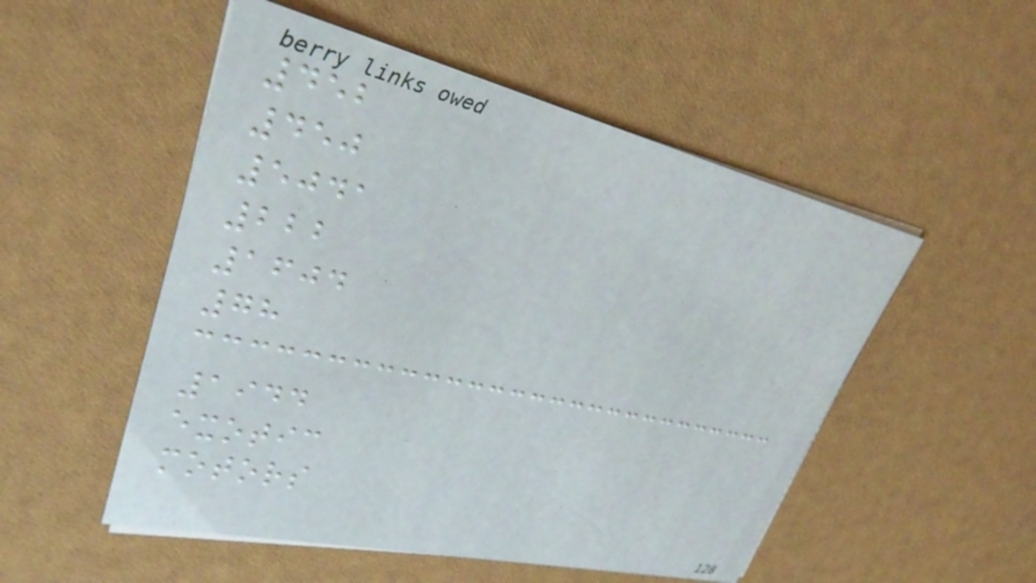452
450
5041
222
1604
78
1944
exotic
motors
